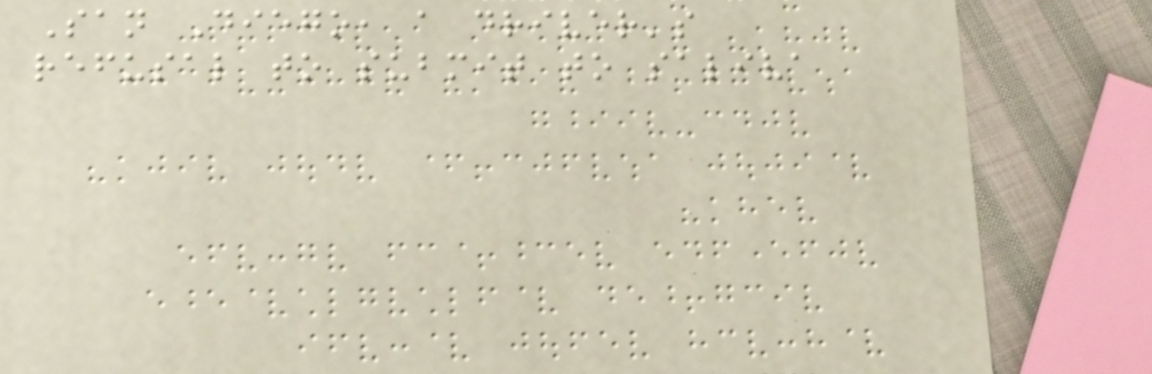San Diego, a driver's
refusal to submit to saliva
